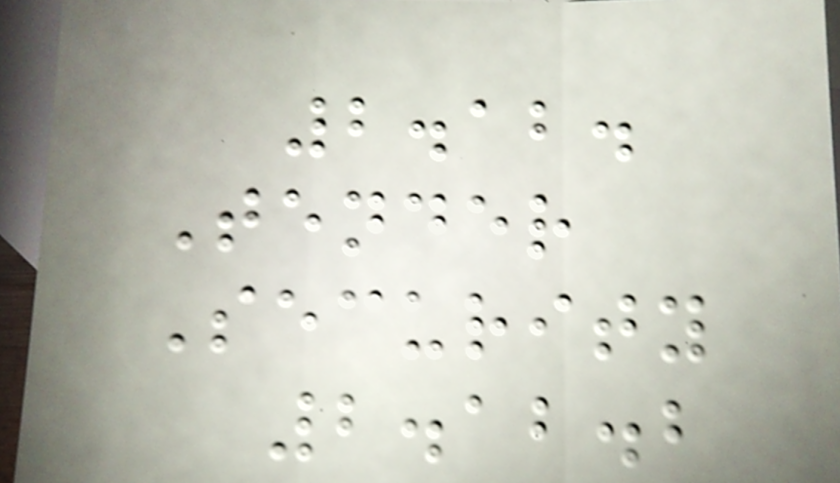2.12.
Tender
Security
2.12.2
